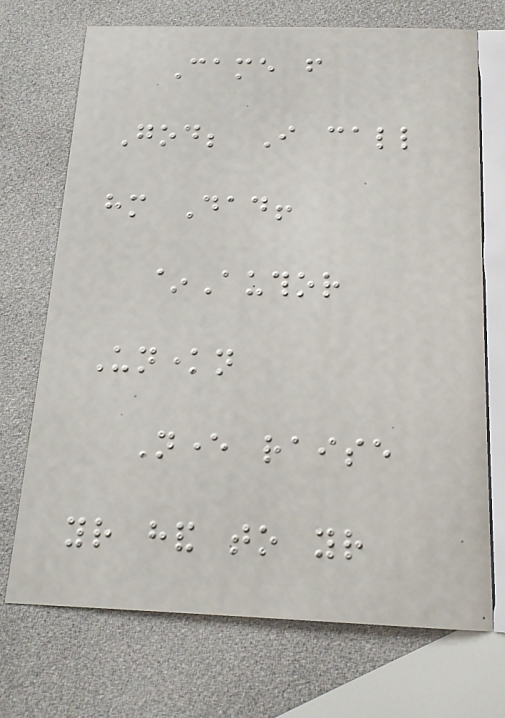Came from
God; I call
him Dad!
~Author
Unknown
Never raise
your hand to your
